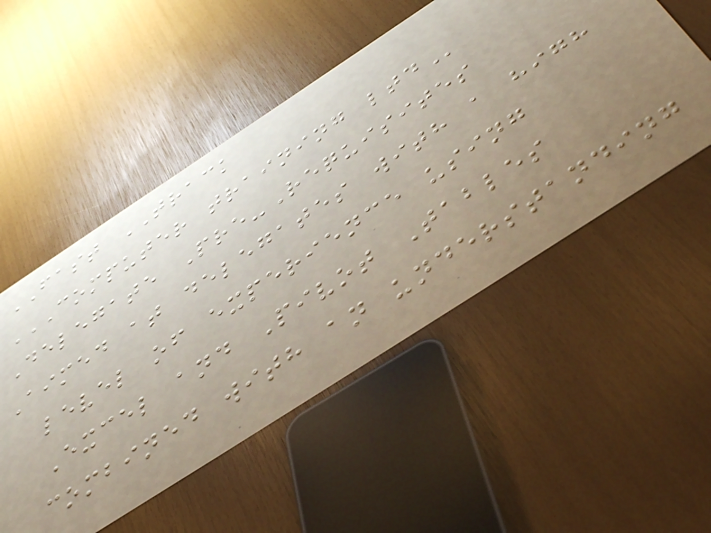FAST TRACK
COMPUTER TRAINING LTD
Delegate Pre-Requisites
Aimed at delegates with a high
level of experience using
Excel and Pivot Tables
combined with an understanding
